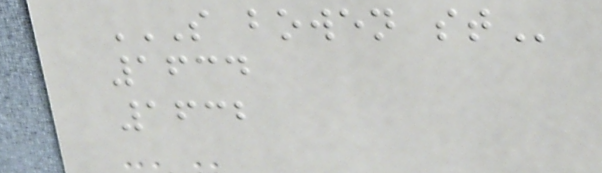S BOWEN ST
1634
1632
